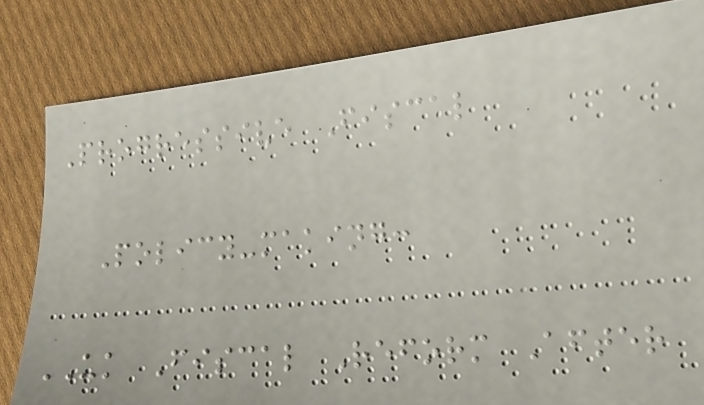Progressive Fiscal
Policy-making:
UK Fiscal Reform After
